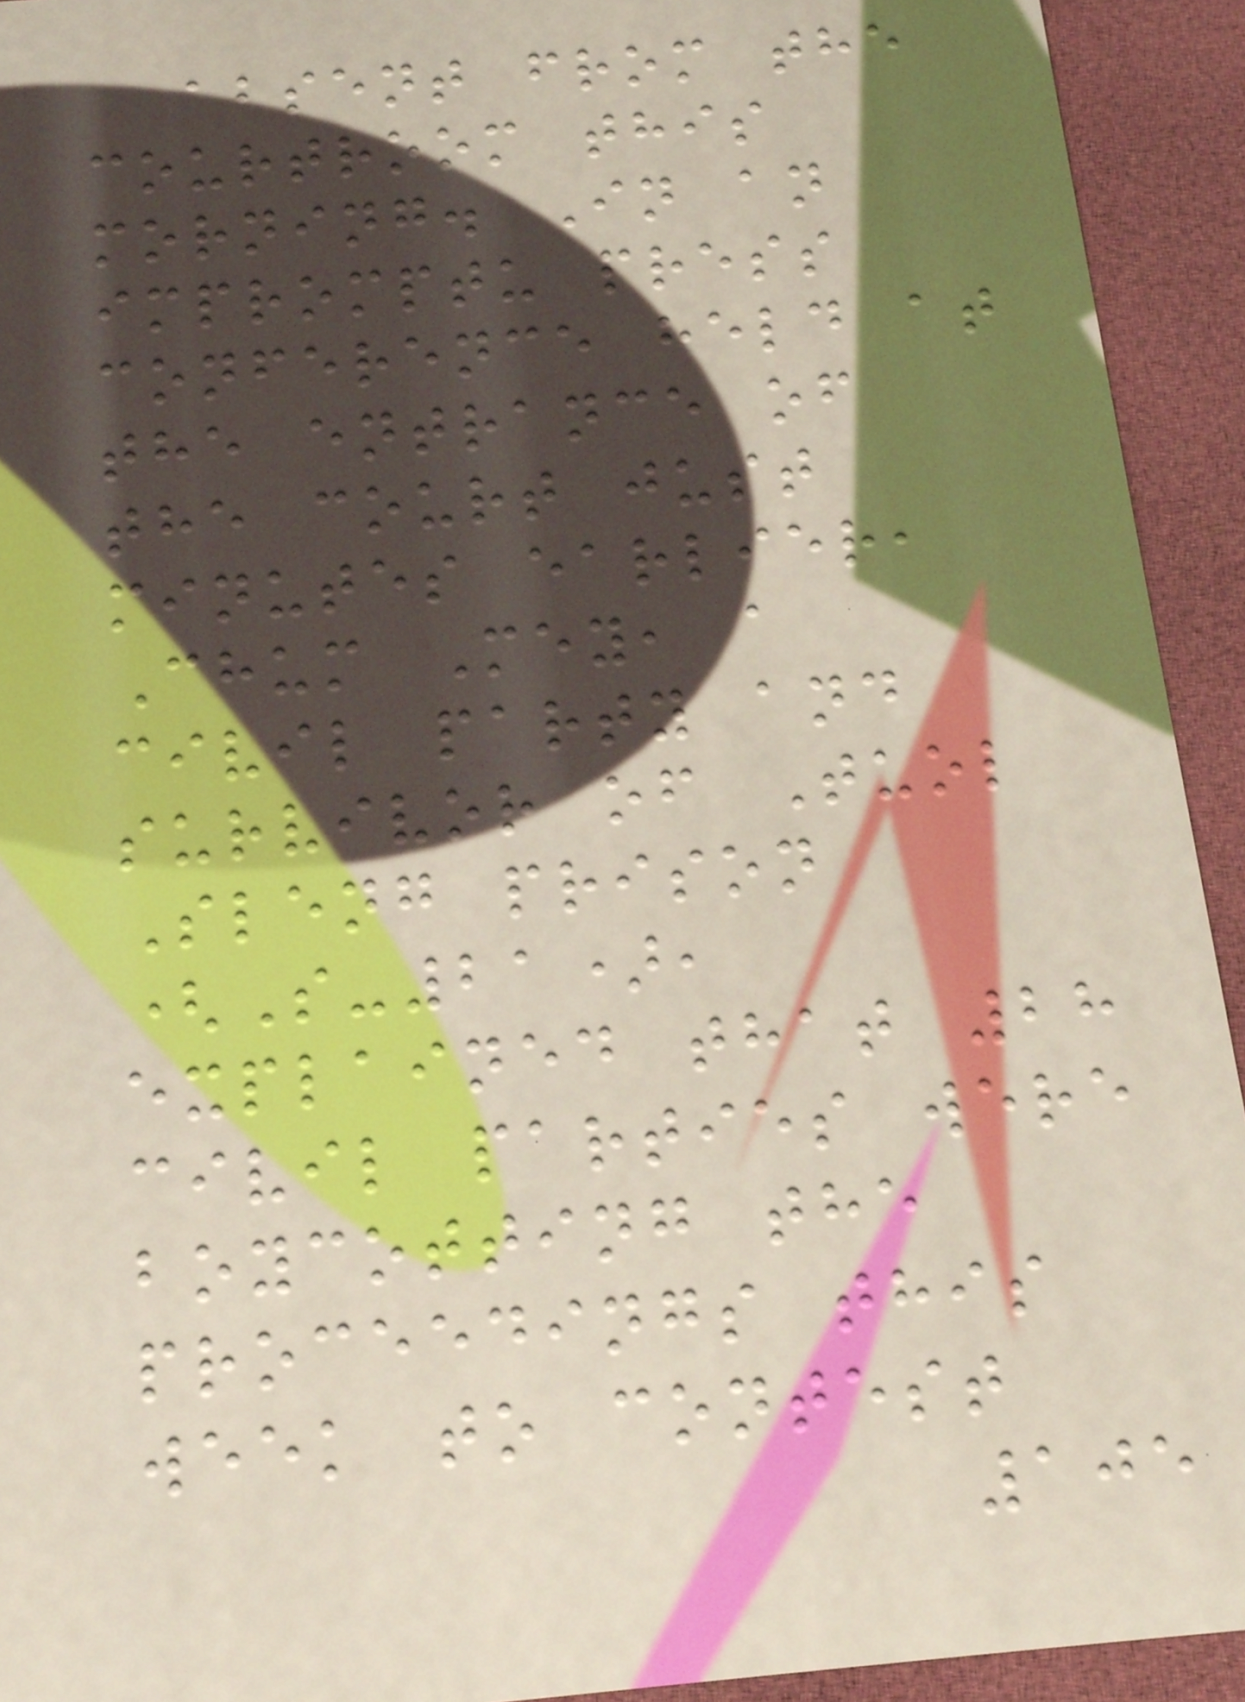absent from the
courtroom this
morning. In an
impromptu press
conference held at
the entrance of
the court just
minutes earlier,
Chum Mey, a
civil party and
survivor of Tuol
Sleng prison
(S-21),
explained that 28
civil parties were
boycotting the
proceedings this
week to contest
105
